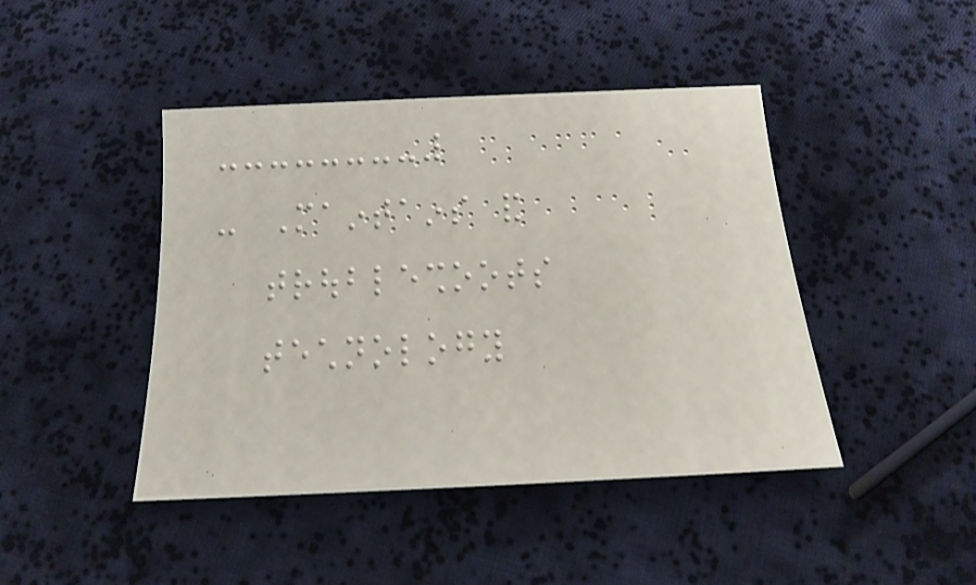- Maintains and
troubleshoots
technology
